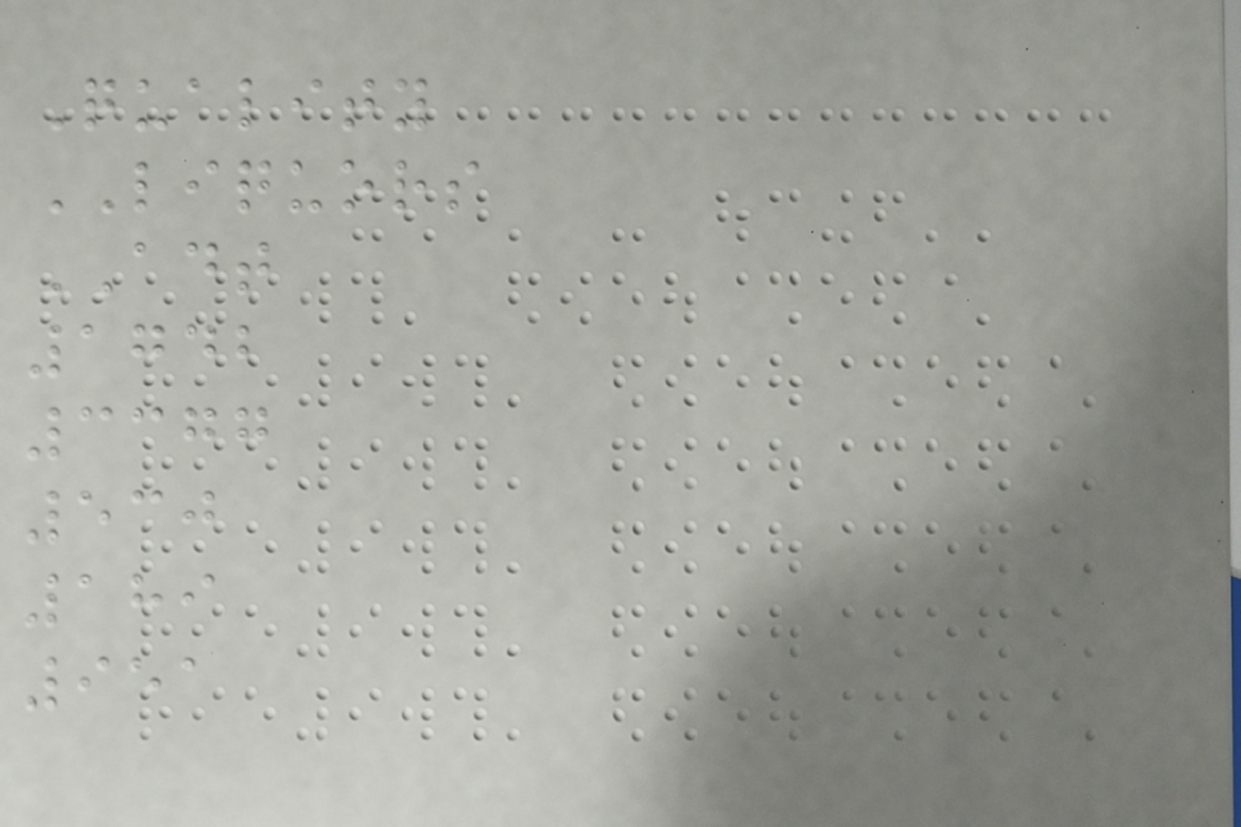Quality
LIQUORS
ADT
1742
3377
530
189
951
